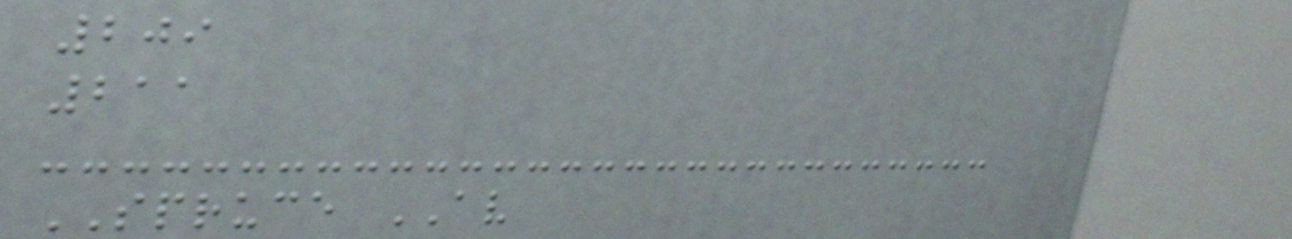209
211
SPRUCE AV
